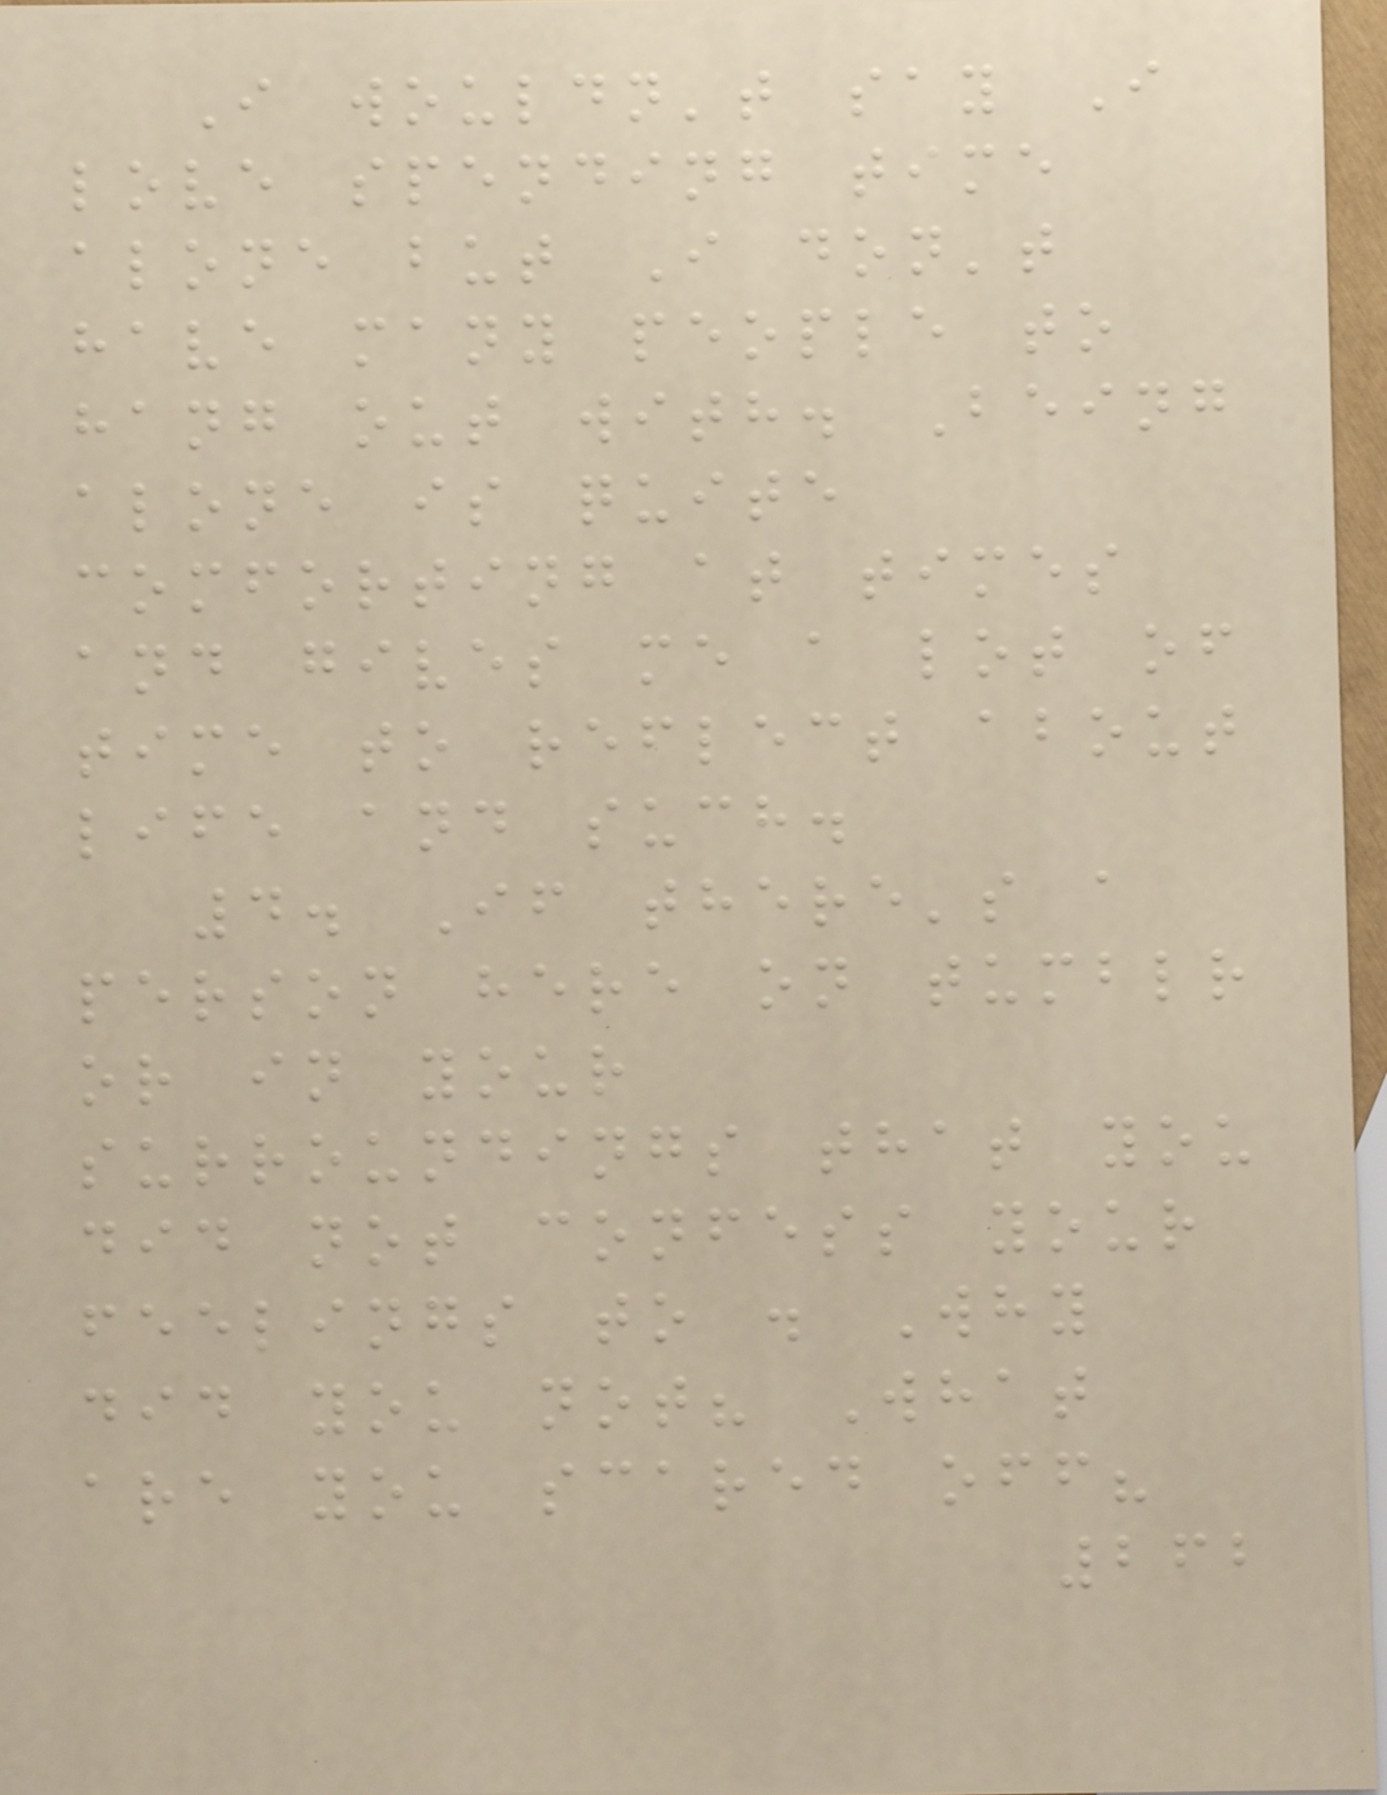I wouldn't say I
love spending time
alone but I don't
have many people to
hang out with. Being
alone is quite
comforting at times
and gives me a lot of
time to reflect about
life and such.
4. If there's a
person here on tumblr
or in your
surroundings that you
did not confess your
feelings to . Why
did you not? What
are you scared off?
262
